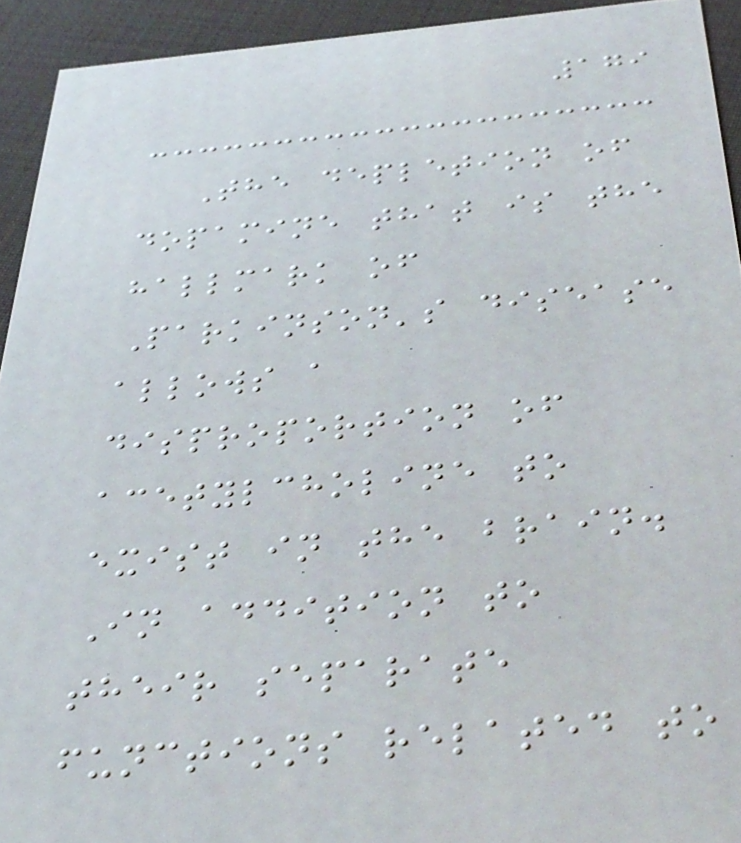179
The depletion of
dopamine that is the
hallmark of
Parkinson's disease
allows a
disproportion of
acetylcholine to
exist in the brain.
In addition to
their separate
functions related to
